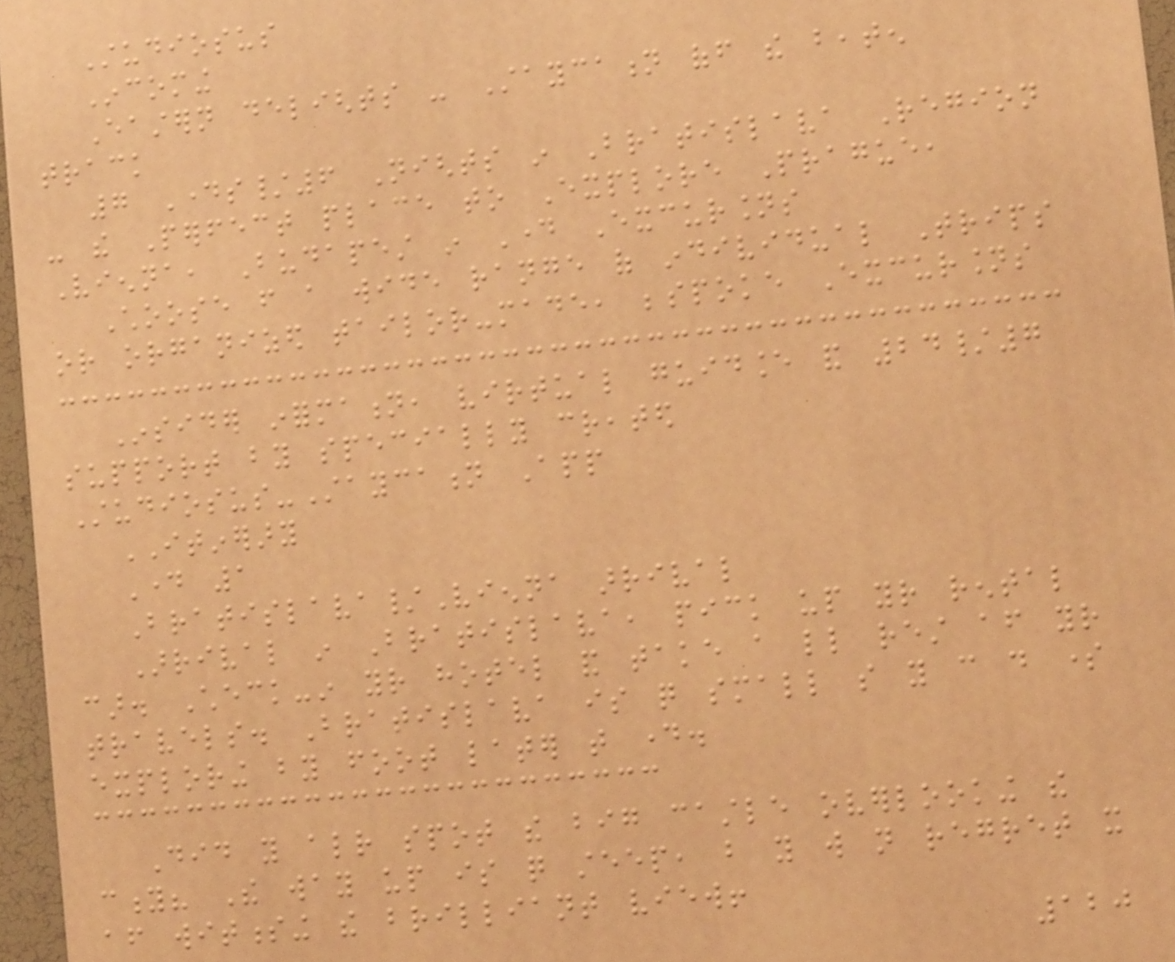Studiosus
Incoming
Eastern delights - Staycation off the beaten
track
7 Days/6 Nights in Bratislava Region
- the Perfect place to Explore Prague,
Vienna, Budapest in Day Excursions
Choose from a wide range of individual Trips
or organized tailor-made, bespoke Excursions
Insider information, virtual guidance and 24/7
support by specially created
Studiosus-Staycation App
ITINERARY
Day 1
Bratislava/Vienna arrival
Arrival in Bratislava, pick up your rental
car. Check-in your hotel and take a little rest after your
travels. Bratislava is quite small so you can do some
exploring by foot later that day.
Did you already spot the big castle overlooking the
city? The way up is quite steep, but you will not regret it
after witnessing the brilliant view!
120
